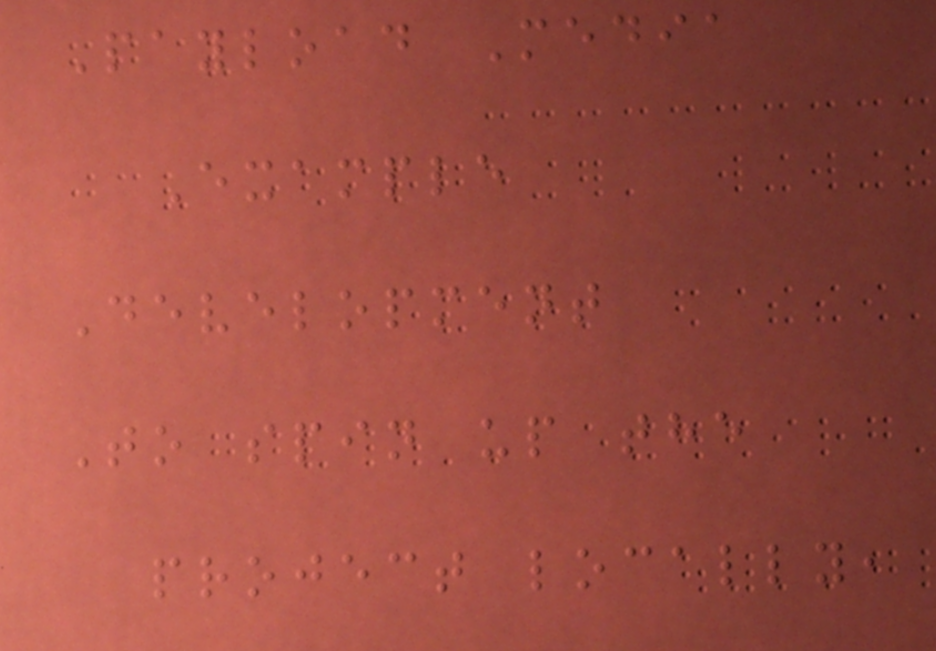Payload Media
Example
Development
To spin up the
project locally,
